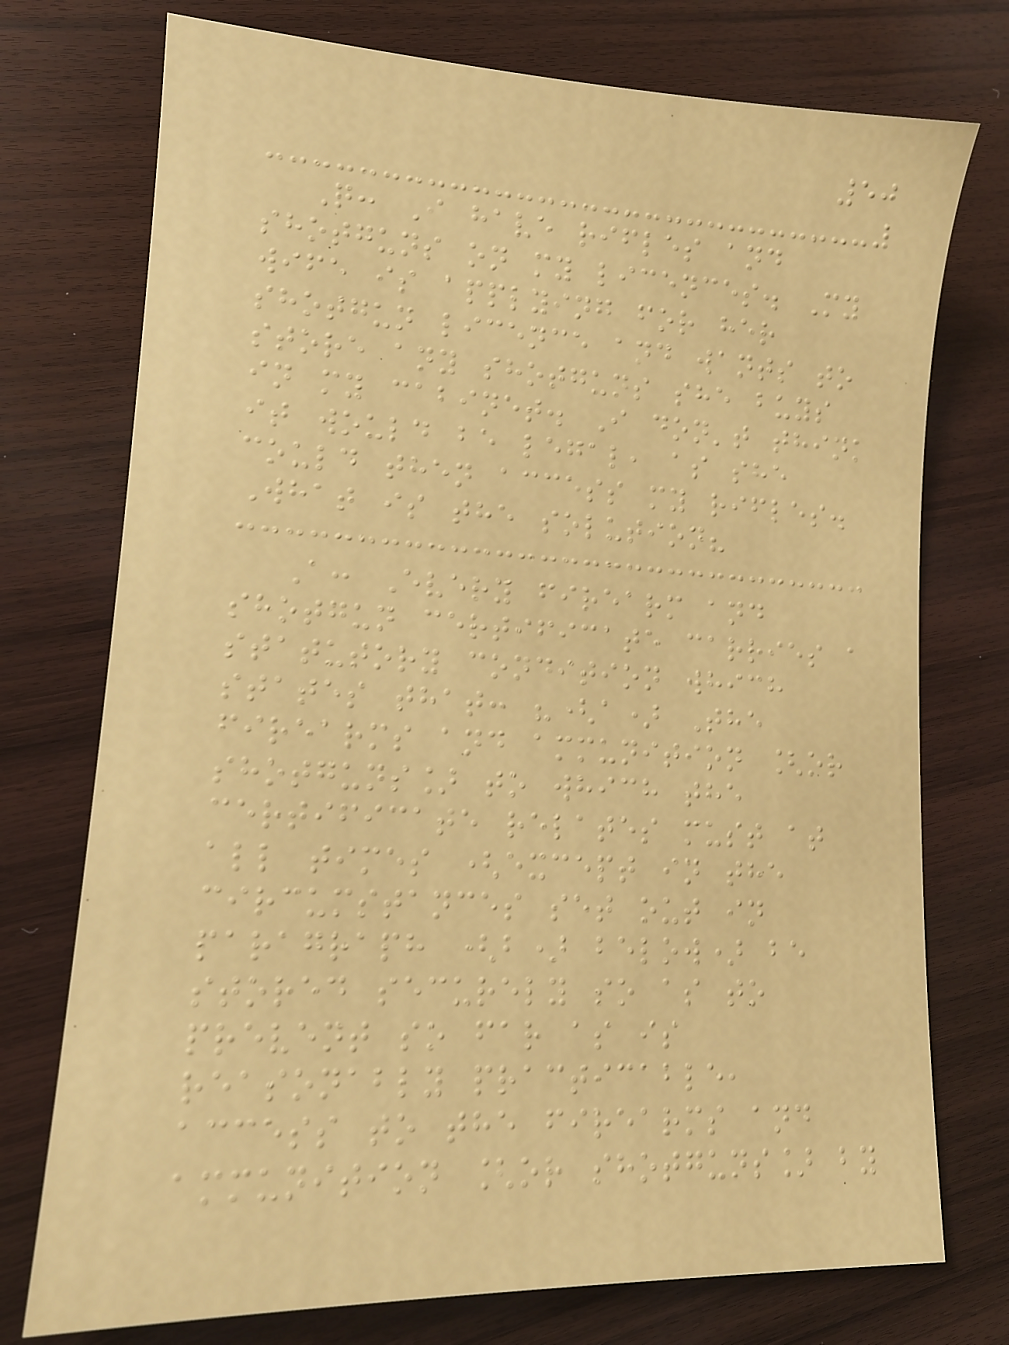50
Q: I have rifles and
shotguns on my licences. My
wife is applying for her
shotgun licence and wants to
store any shotguns she buys
in my cabinet. I don't think
it would be legal, as she
could then access my rifles.
What is the solution?
A: Every firearm and
shotgun certificate carries a
statutory condition which
states that: "(a) The
firearms and ammunition [or
shotguns] to which the
certificate relates must at
all times (except in the
circumstances set out in
paragraph (b) below) be
stored securely so as to
prevent so far as is
reasonably practicable,
access to the firearms and
ammunition [or shotguns] by
